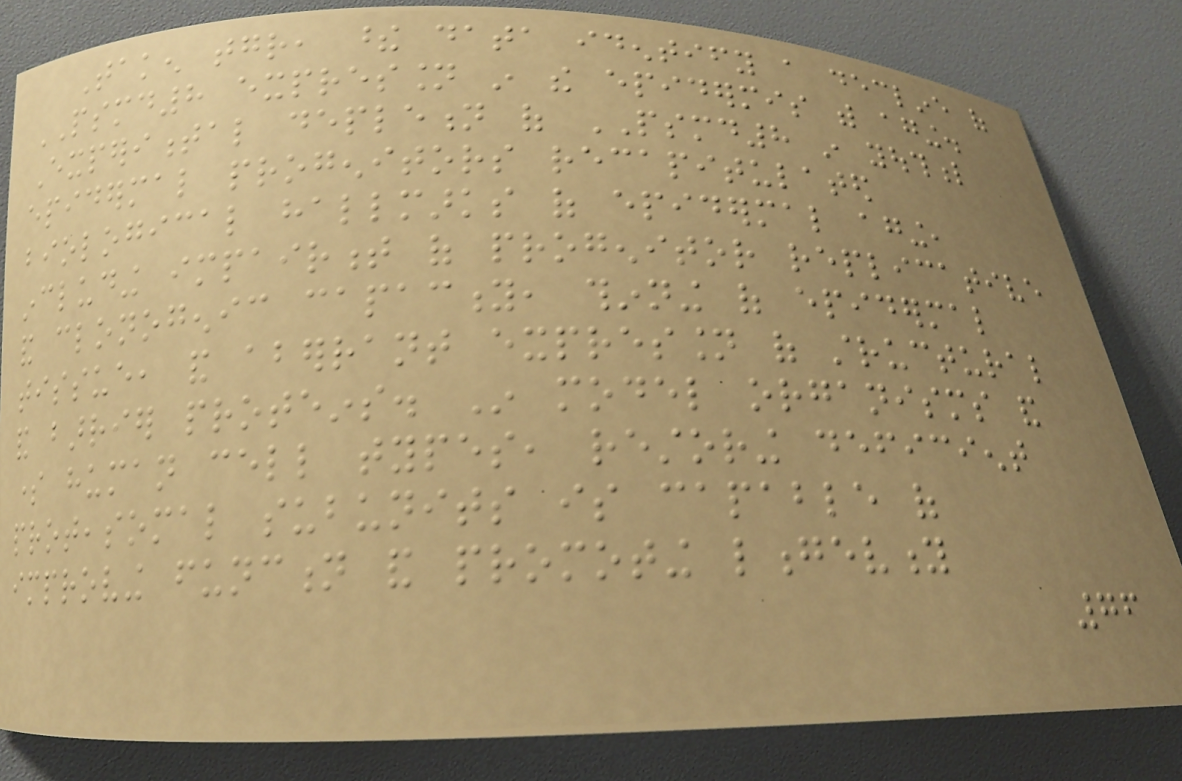Taken together, these data identify a decline of
PSMD8 expression in the epidermis with aging.
Experimental depletion of PSMD8 in youthful
epidermal progenitors recapitulated
biological hallmarks of epidermal aging,
including impairment of progenitor replicative
and clonogenic capacity, thinning of epidermal
tissue, and aberrant expression of structural
and barrier proteins. In model organisms and
some human cell types, restoring deficient
proteasomal subunits is capable of
improving function and promoting longevity
76
